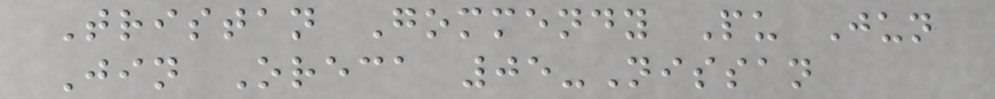Tristan Gommendy Pu Jun
Jin Oreca 05-Nissan
